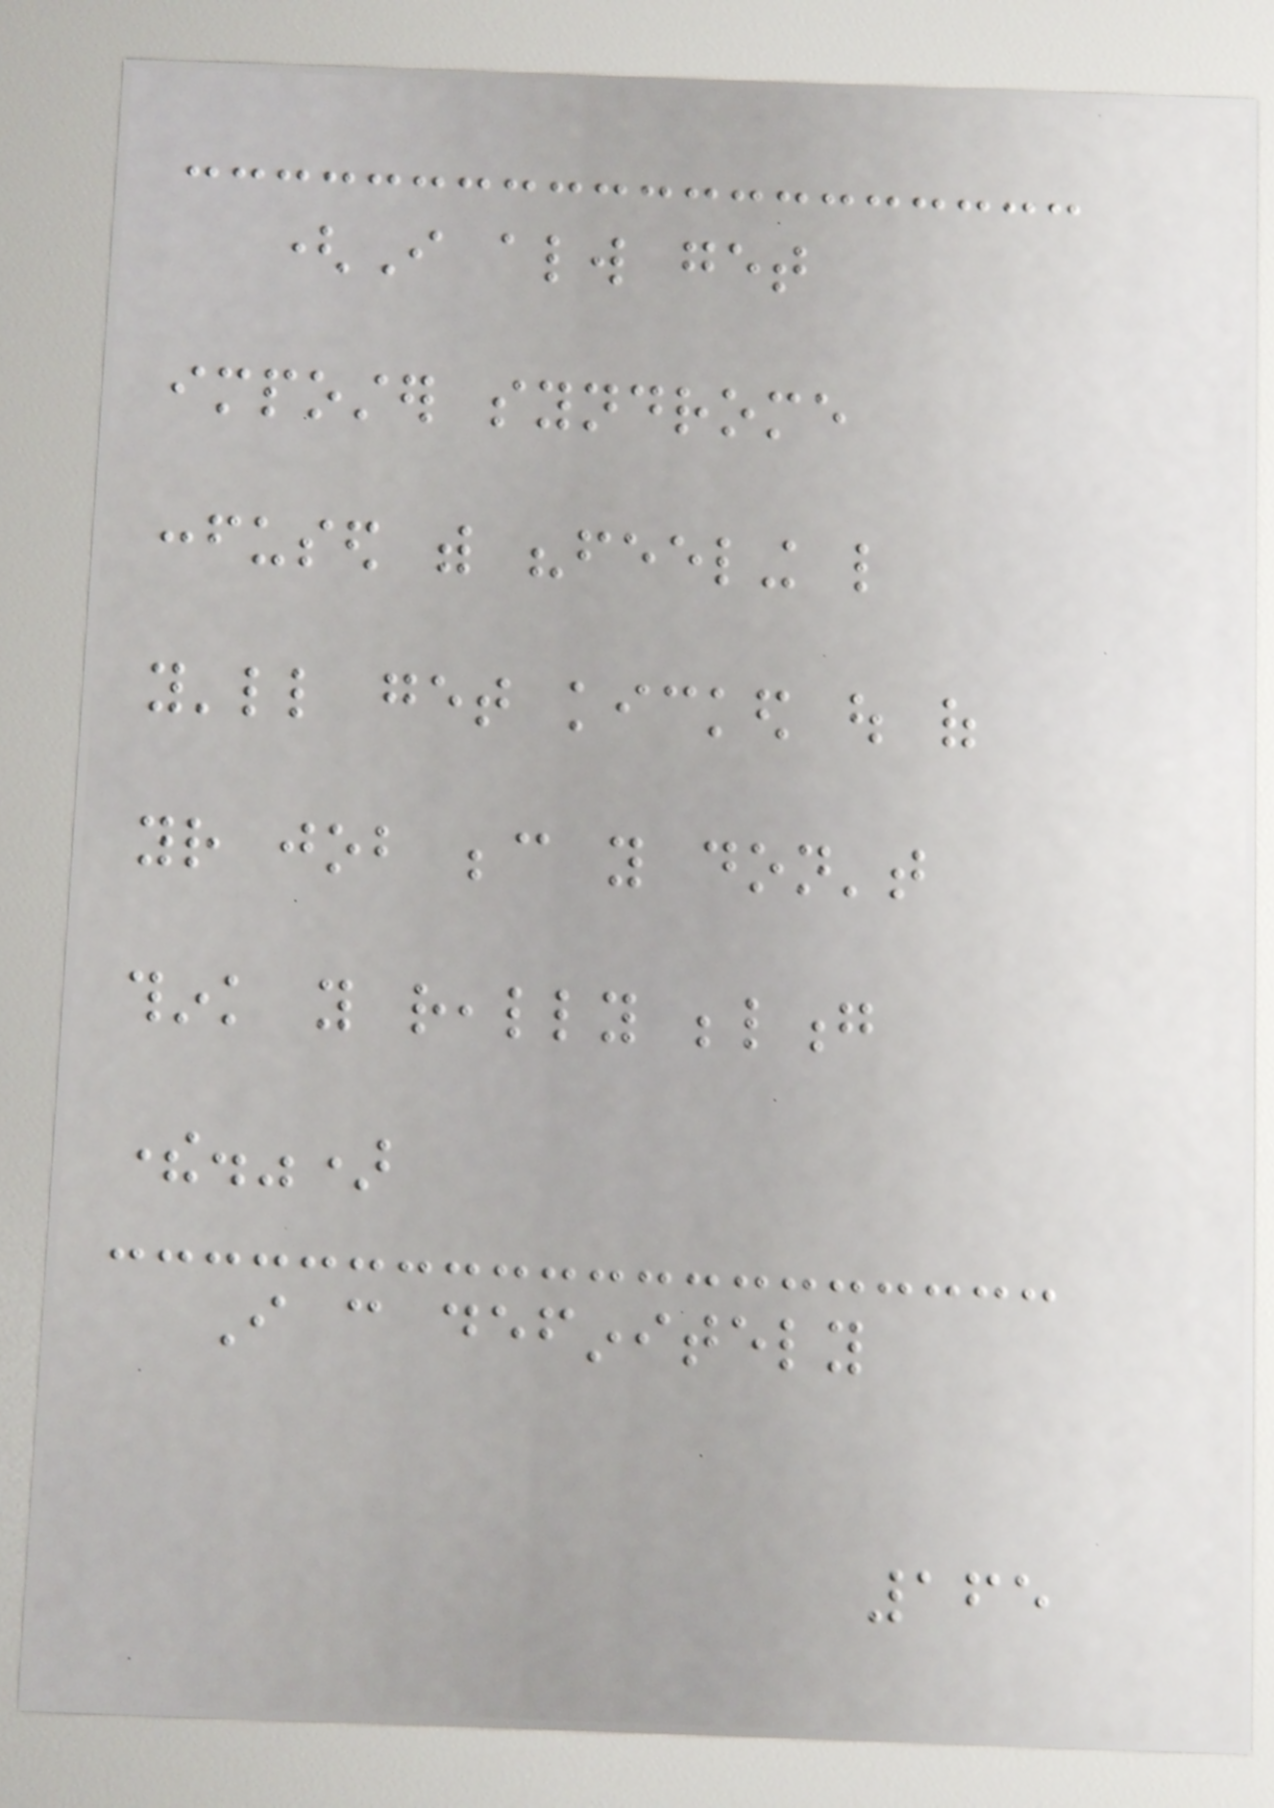(I always get
imposter syndrome
confused with "feeling like
you'll get kicked out of
your job because you don't
think you really belong
there.")
I can definitely
165
